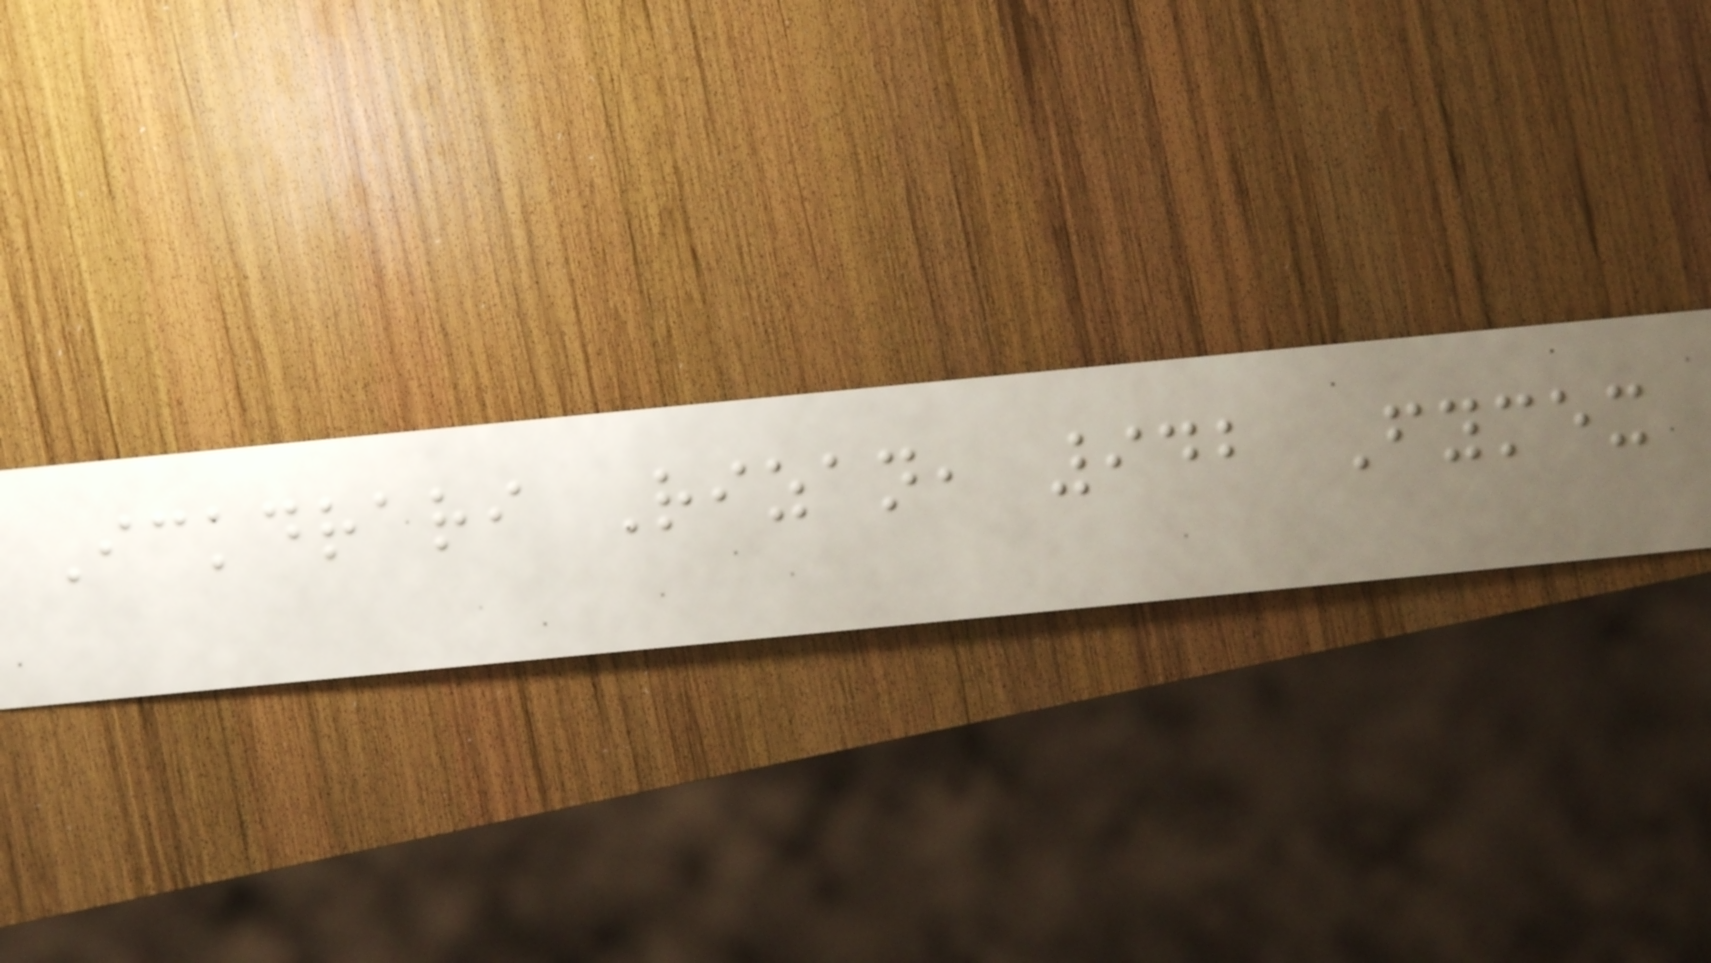Ickdrari Rizan, 942 Fymex
